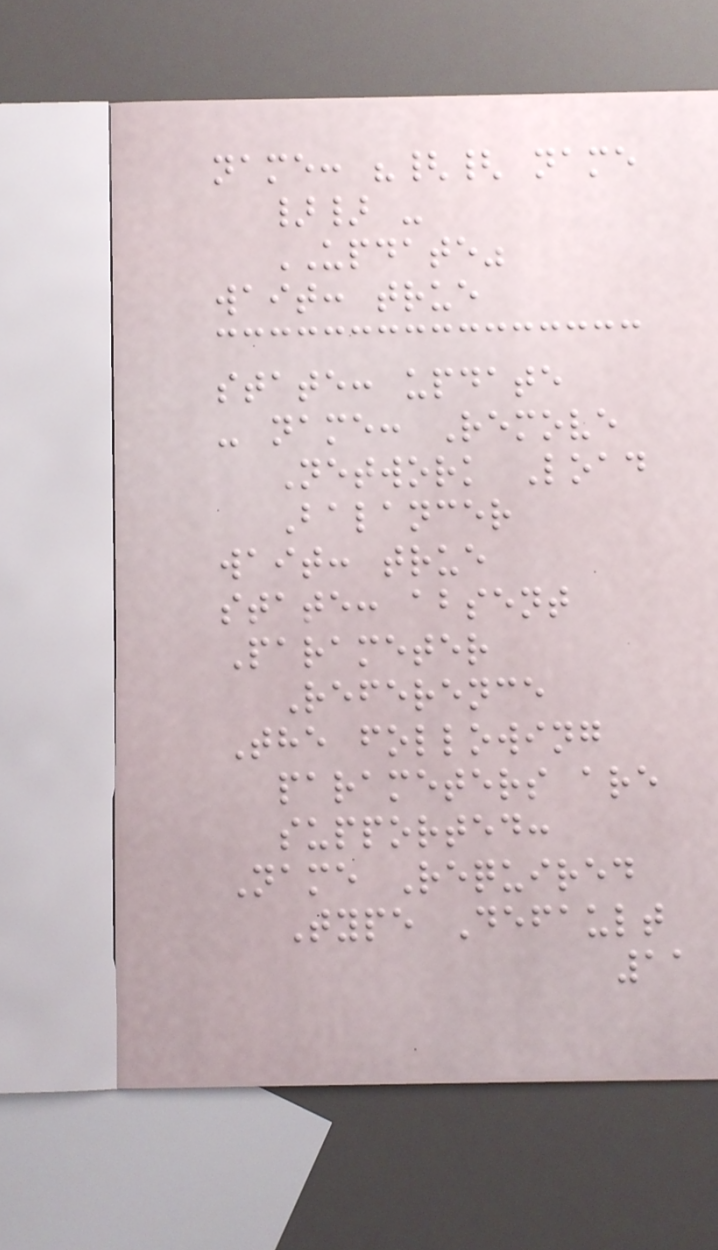name: "{{ name
}} -
UPDATE"
wait: true
state: update
- name: Remove
Network Load
Balancer
wait: true
state: absent
Parameter
Reference
The following
parameters are
supported:
Name Required
Type Default
11
